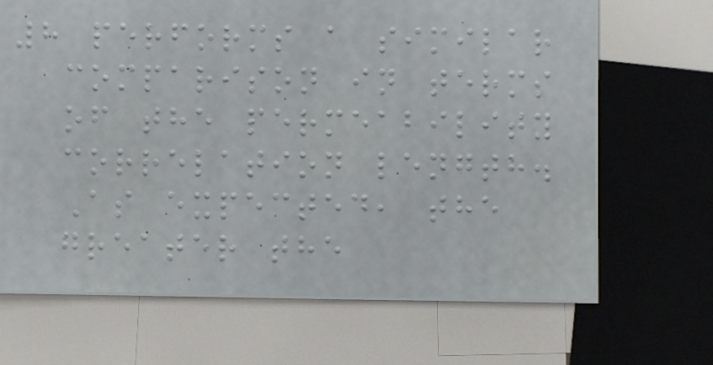8 performs a similar
comparison in terms
of the permeability
correlation length.
As expected, the
greater the
